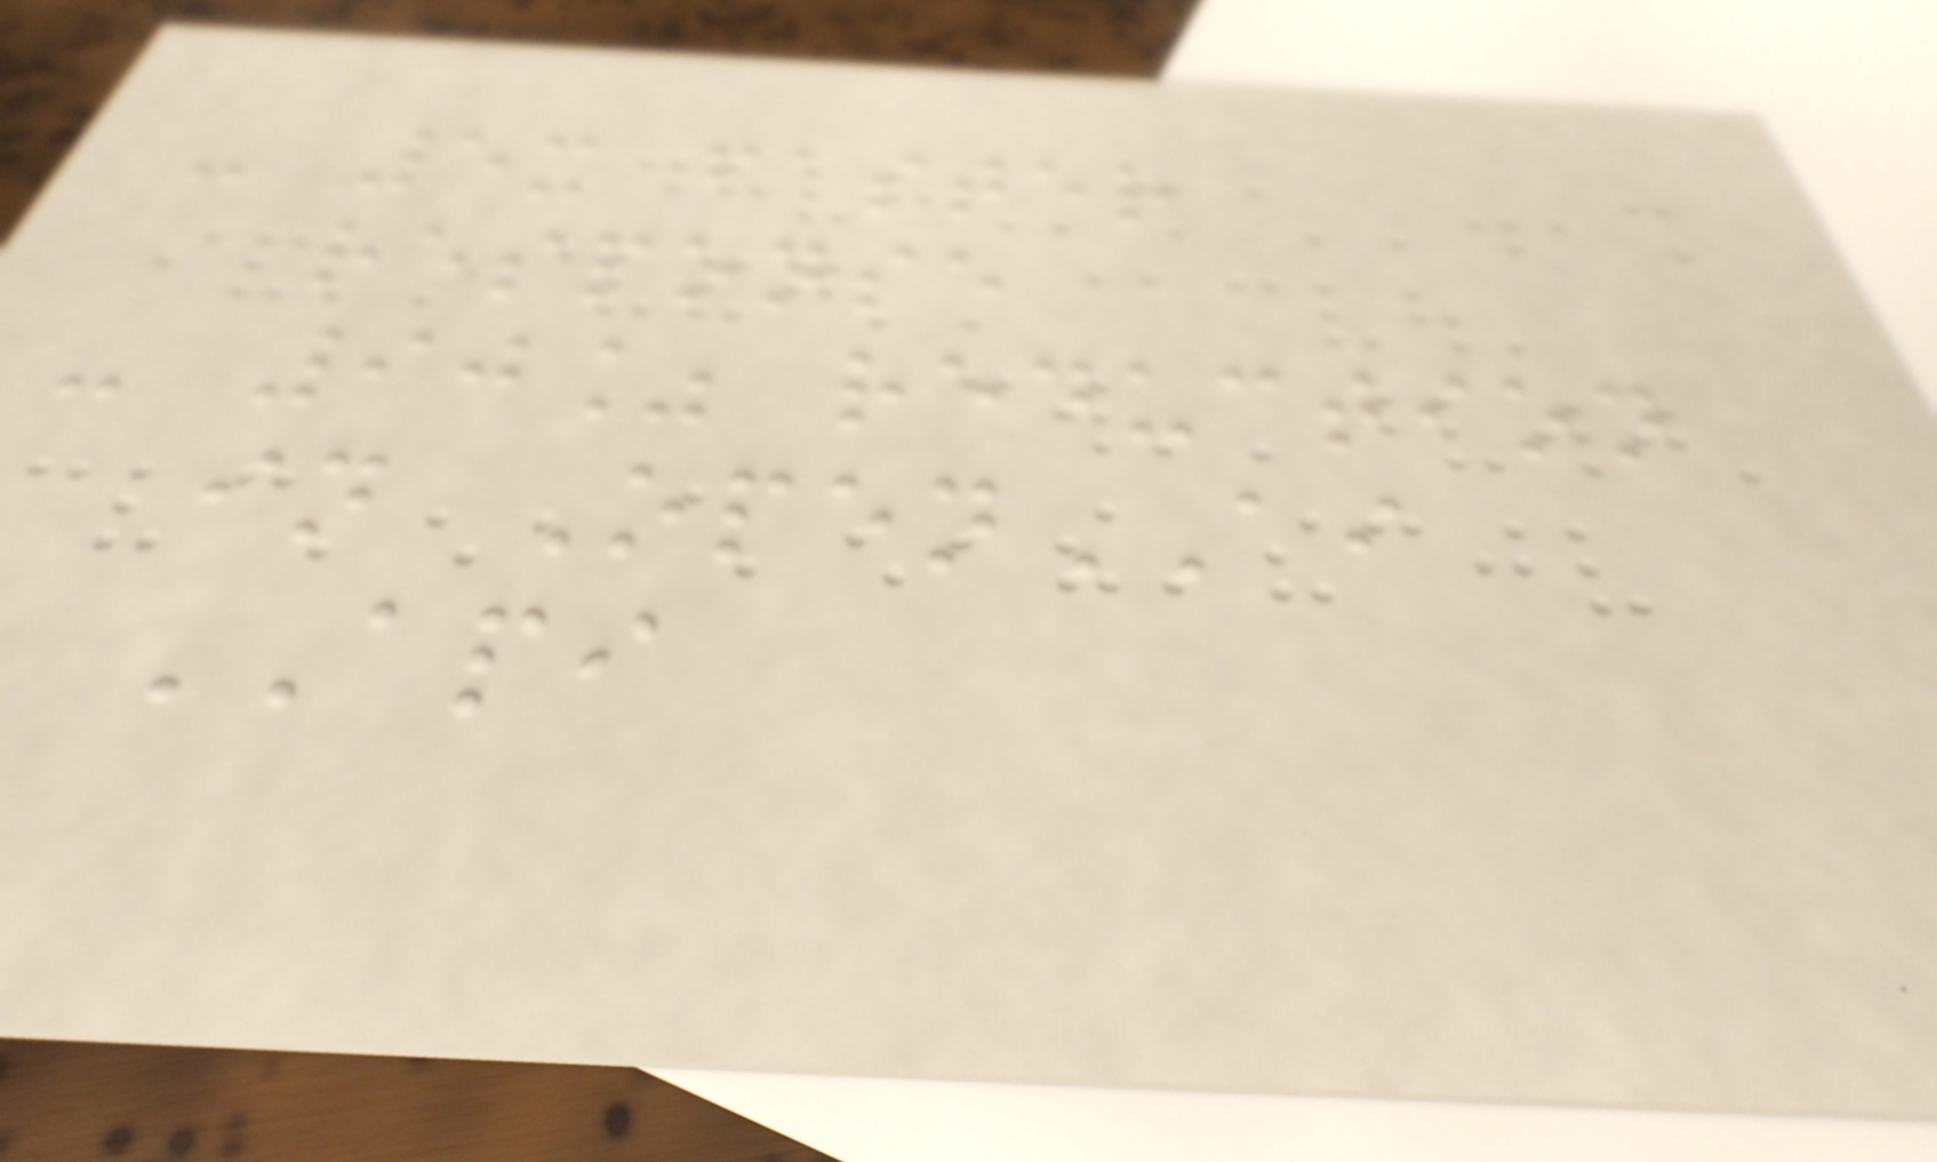- 5x faster
response
- 90% reduction
in OpenAI
API
